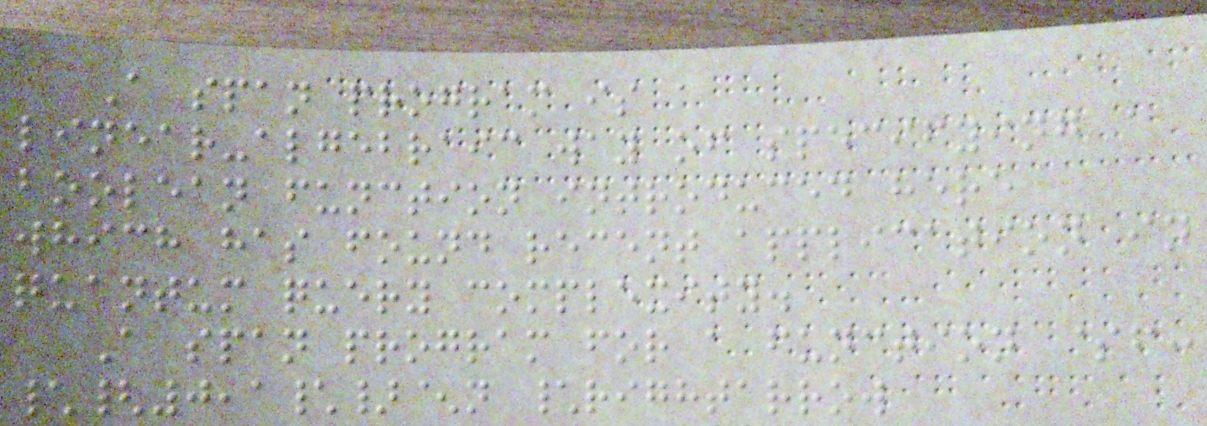A span program is a
linear-algebraic way of specifying a
boolean function introduced here
which has found recent application in
quantum query complexity.
A span program for a function $f:
\{0,1\}^n \rightarrow
